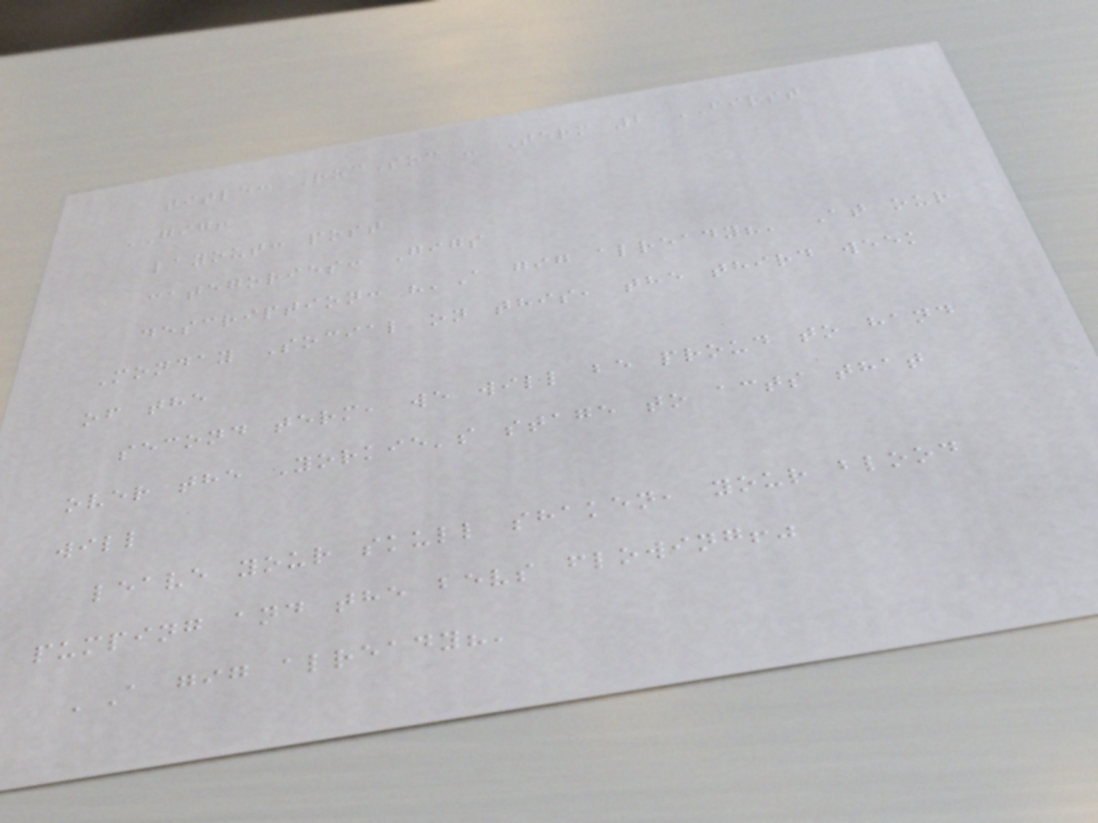title: RocSoc - Term 2 FIRST
GIG!
layout: post
categories: Gigs
description: "'A gig already?' At our
Monday Social on this, the third week
of the
second term, we will be proud to hand
over the Yorkie's stage to acts that
will
leave your skull shaken, your blood
pumping and the bevs flowing!"
'A gig already?'
